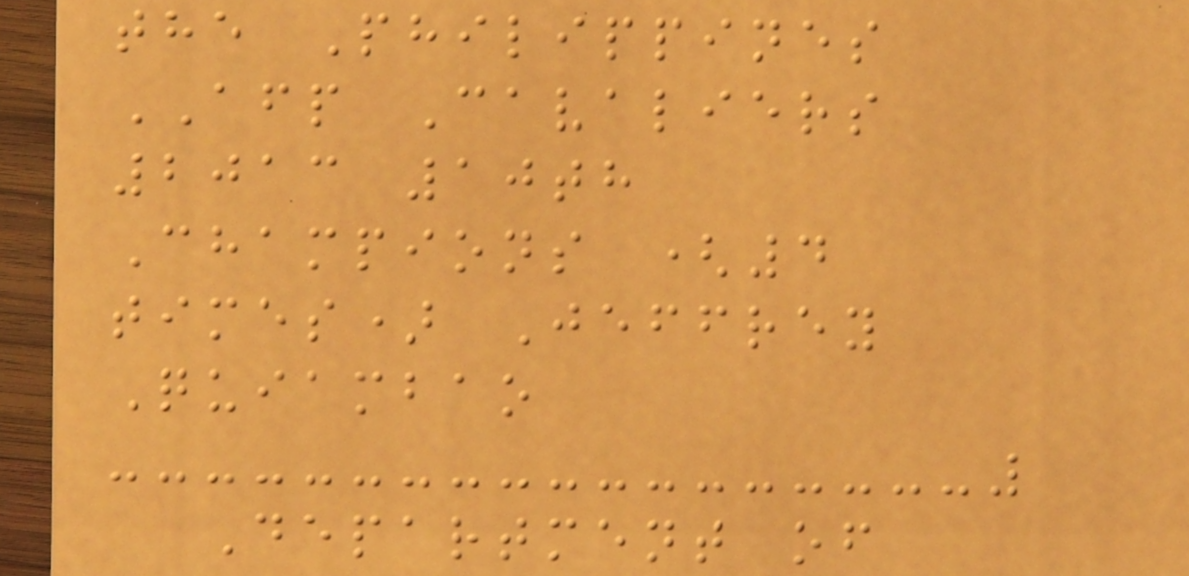the Philippines
AFP Cavaliers
2013 10th
Champions (4
times) Jeffrey
Quiambao
Department of
